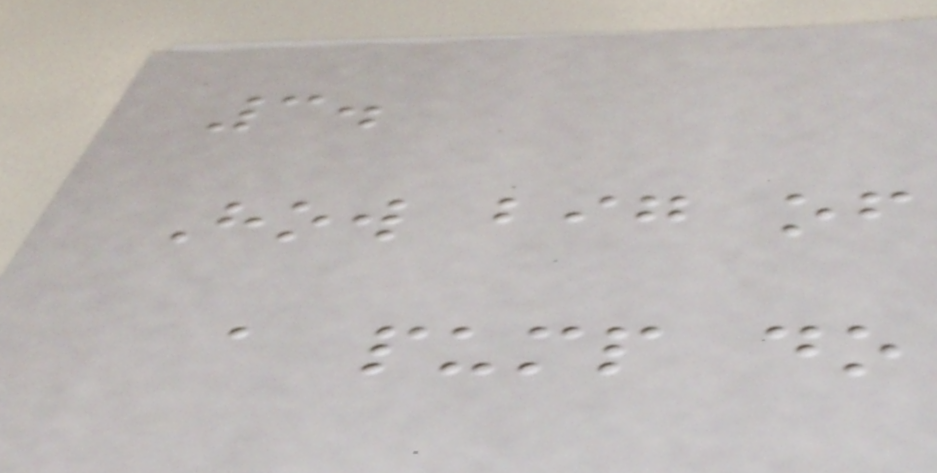3.
How big of
a pump do
